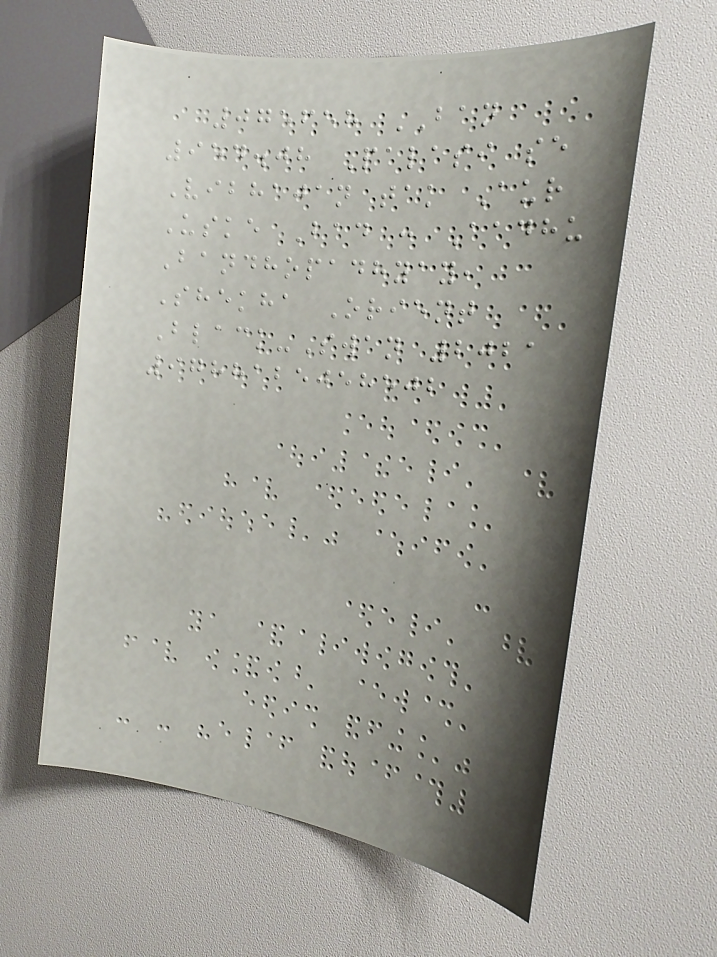075658 BAN
954.08 Palasi se
Vibhajan tak Aur
Uske Bad : Aadhu
Bandhopadhyay,
Shekha Orient
Black-Swan 2021
9788125058502
